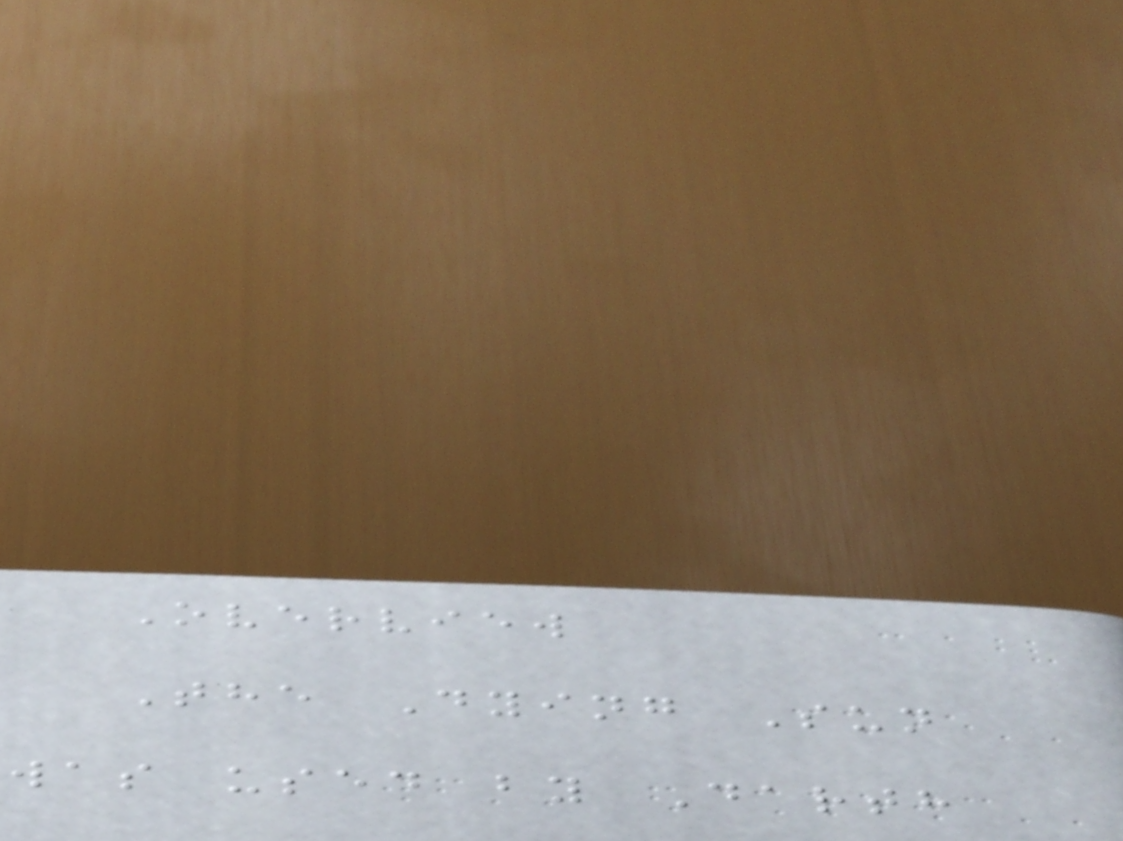Overview
The Dying Sun
was used by Darth
